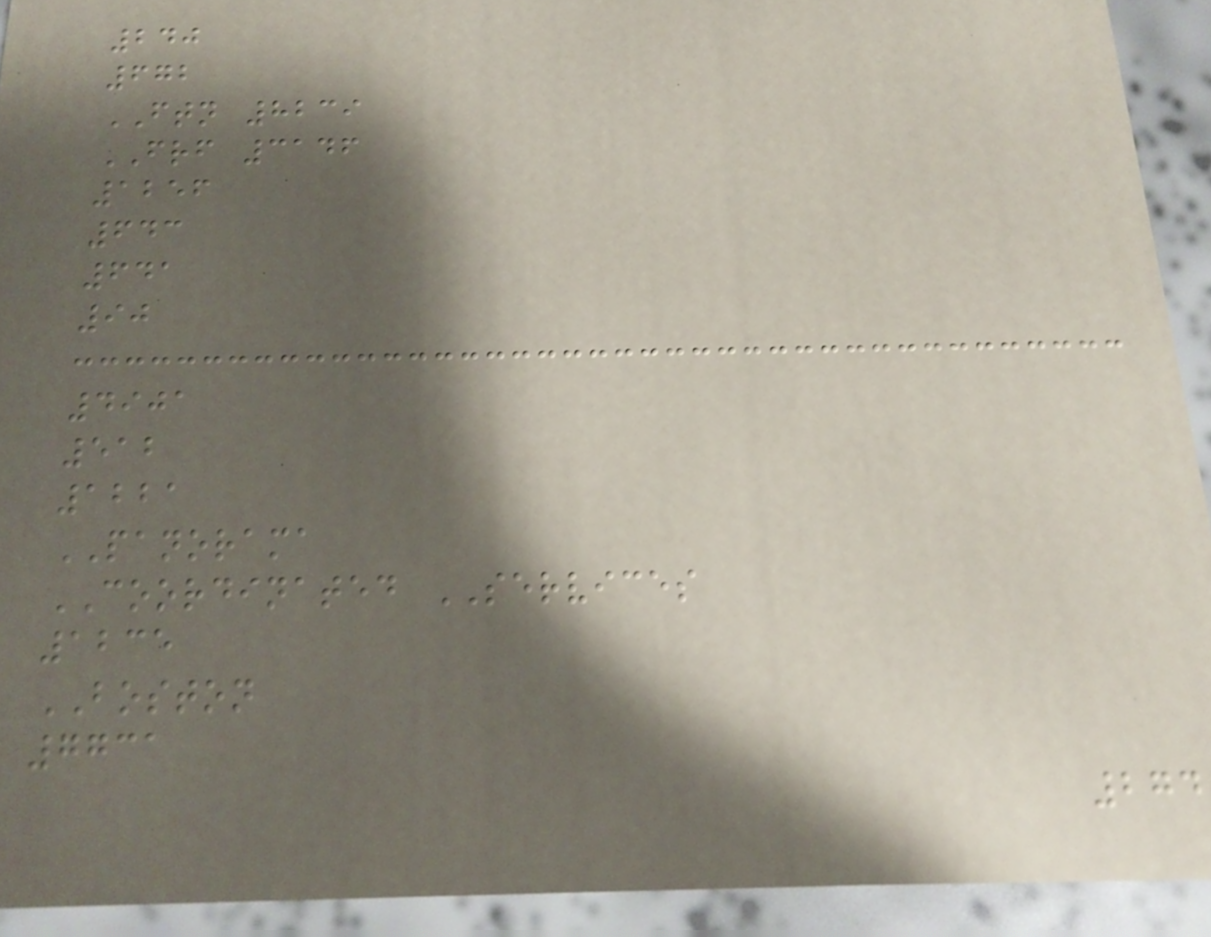240
672
FTN 8239
FRF 3146
1256
643
641
90
4901
512
1221
PANORAMA
COORDINATED SERVICES
1235
BOSTON
7731
274
